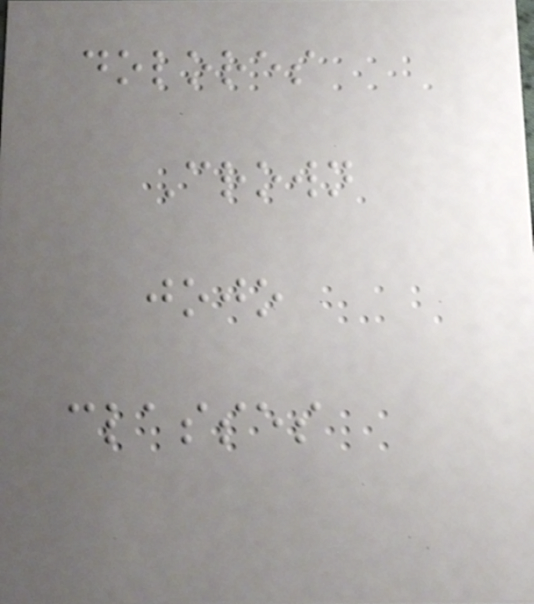dolores
Crown
jojo
classes
